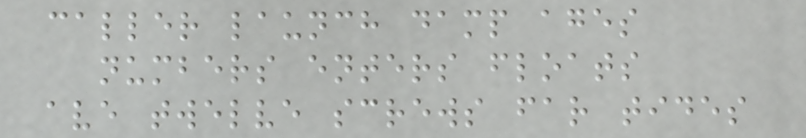caller launch damp ages
numbers enters floats
ave twelve screws far tides
